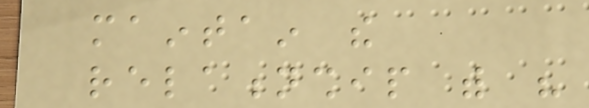maintain the
relationship with his
